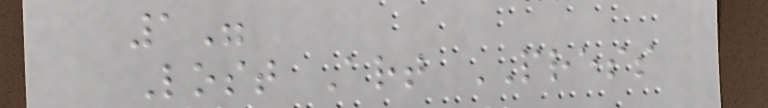1"
Lost Art PRESS
